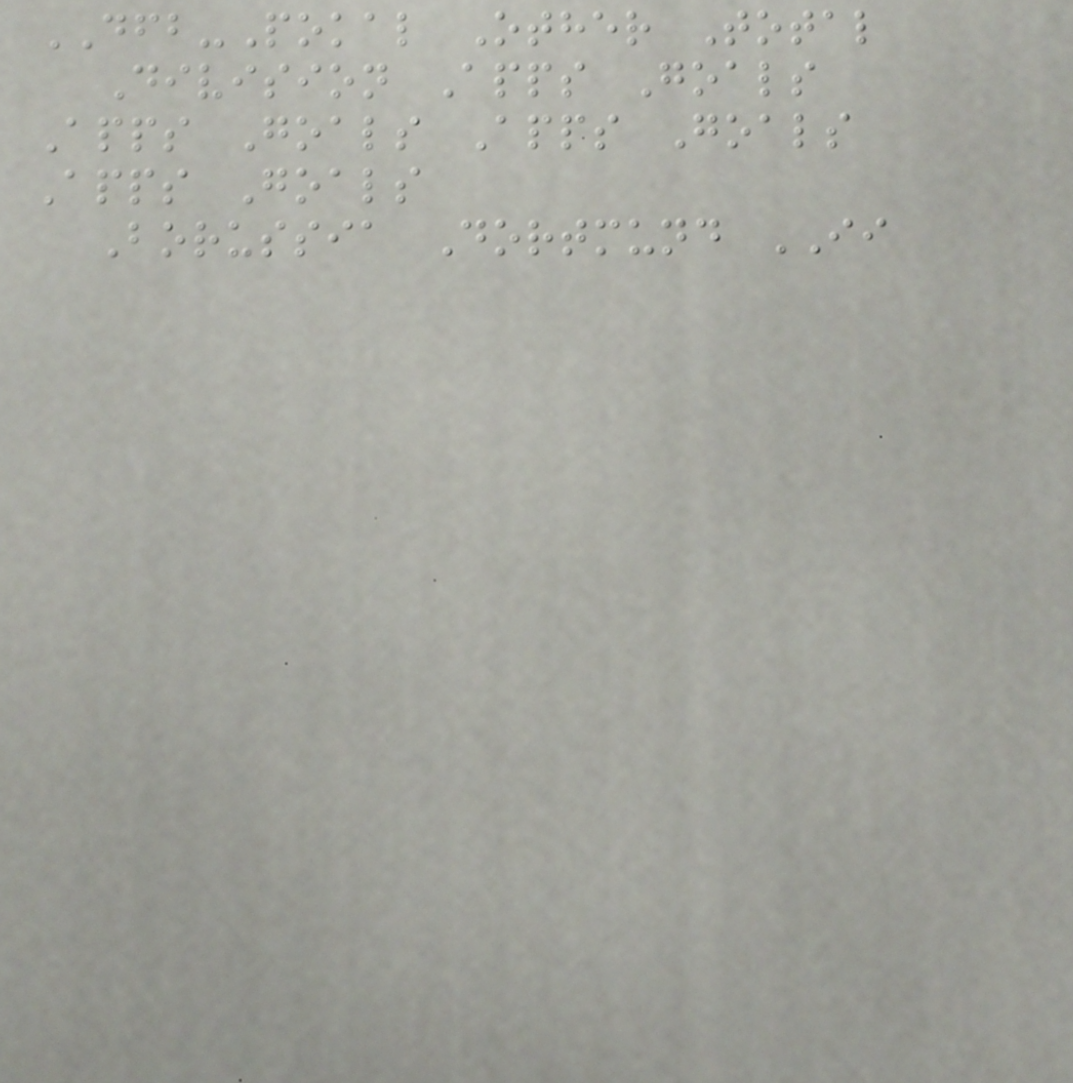DFB-Pokal Other Total
Division Apps Goals
Apps Goals Apps Goals
Apps Goals
Borussia Dortmund II
